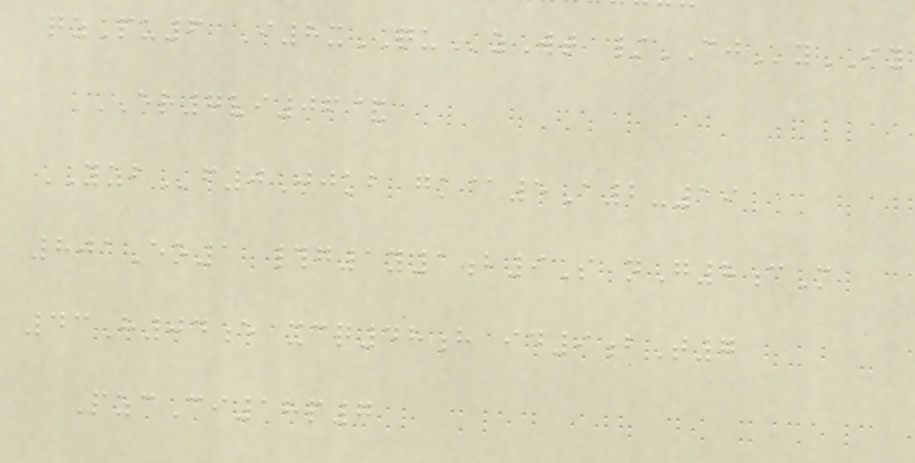qzPu6 I8xQUzWt /CJyIY
ER7vi06&
YZBf0Jjkb gk@5A2-19
801Eo1 #g1y1b9S nG8cM
43H04e xcq48h id9bT7
PzcCi18p7
